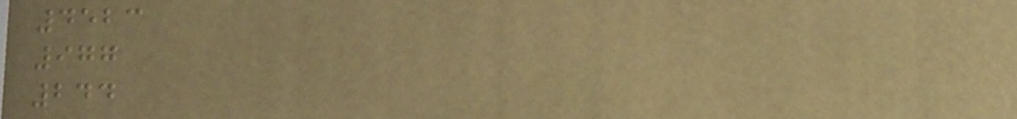4523
977
244
